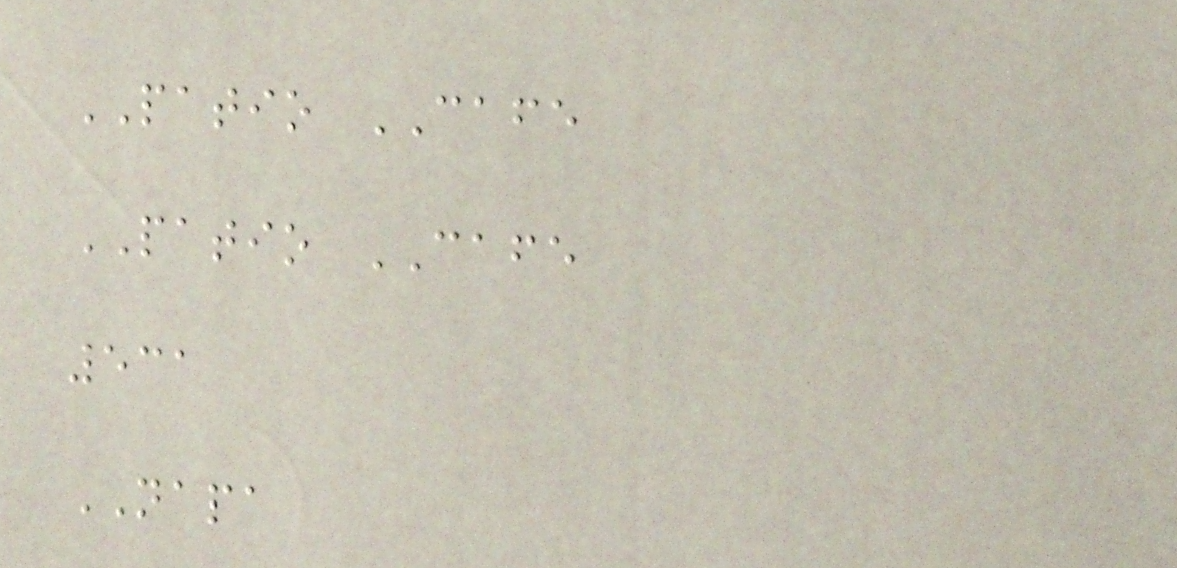PATIO CAFE
PATIO CAFE
531
NAPA
